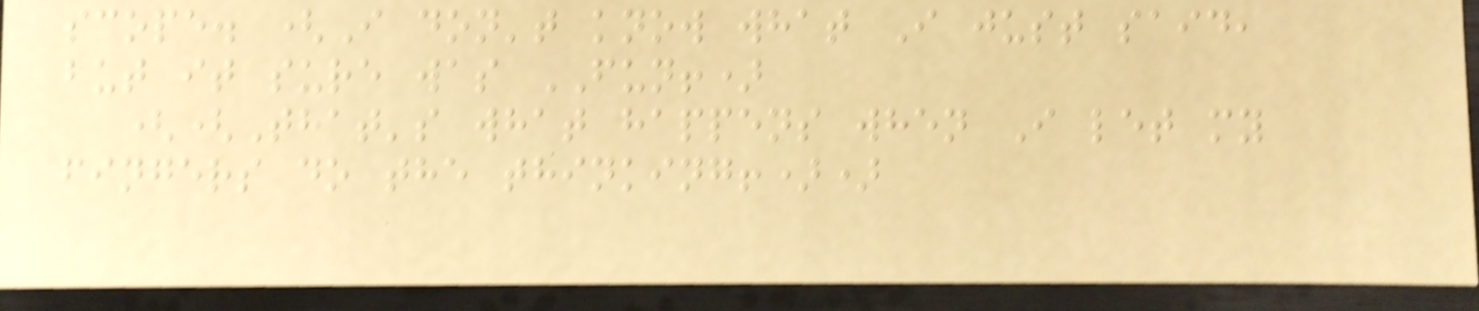scope. (I don't know what I just said,
but it sure was FUN!)
((That's what happens when I let my
fingers do the thinking!))
